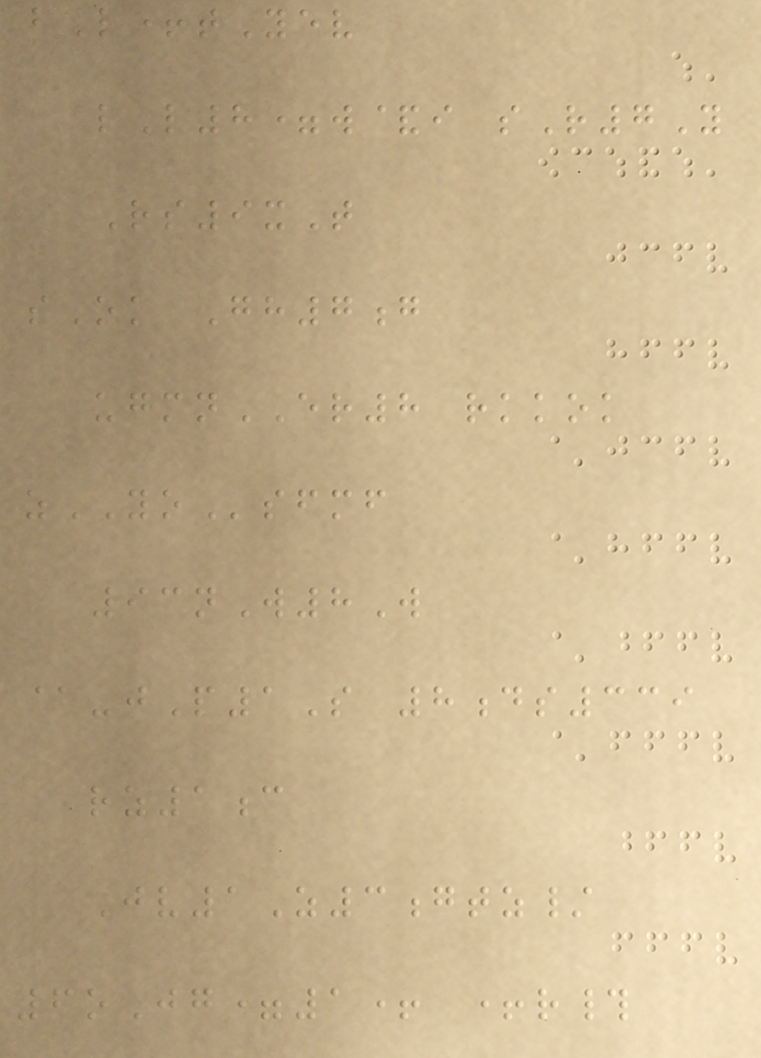bL+tYev
lL8=w&i sR7Y
Rs9xT
sOk Gh7g
ugmnER8 rkkok
zYOsfmf
93nW8W
@-jP1S 8ds339
rz1c
Jv1Z3gtz/
6oJg=1+ +r#
